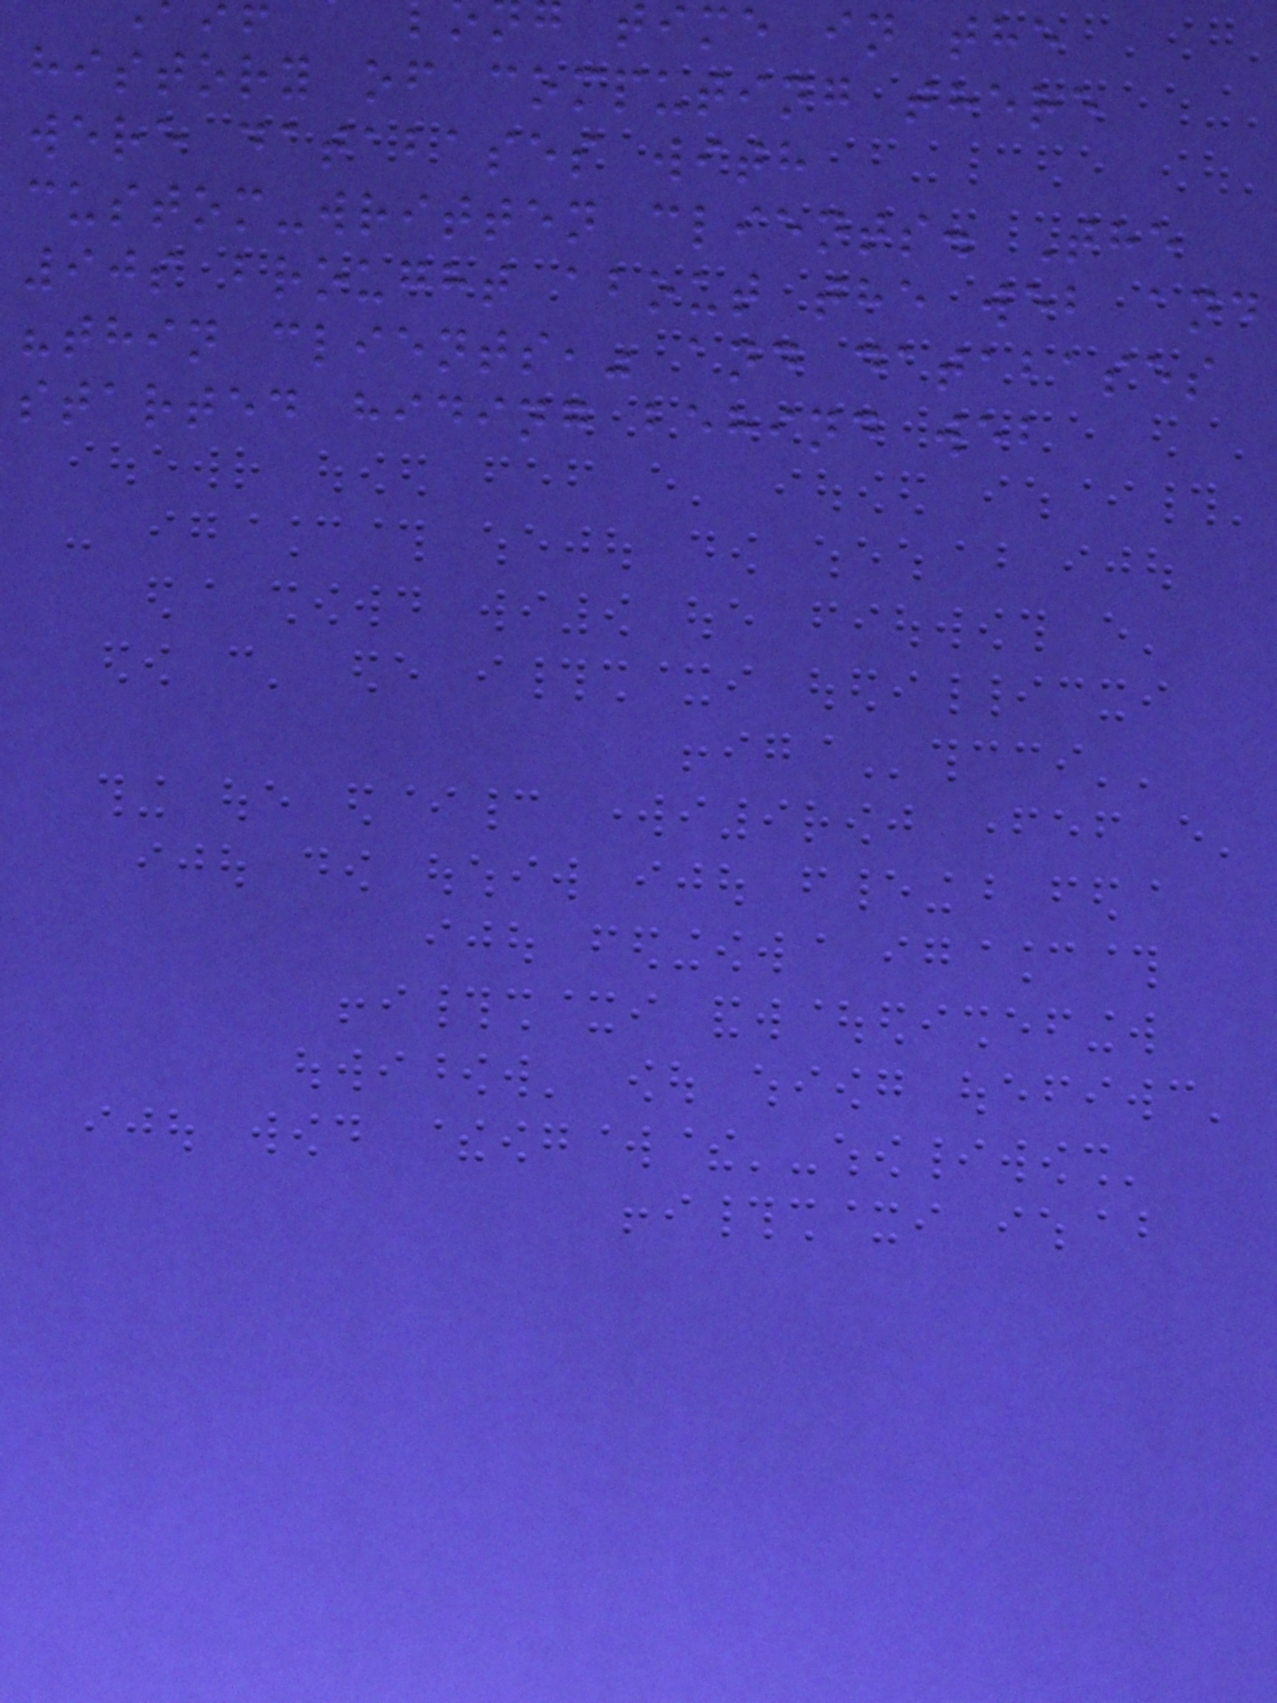time in the
history of computing there
were databases with
custom-written clients. The
90s brought about the web and
"thin clients," and databases
started hiding behind web
